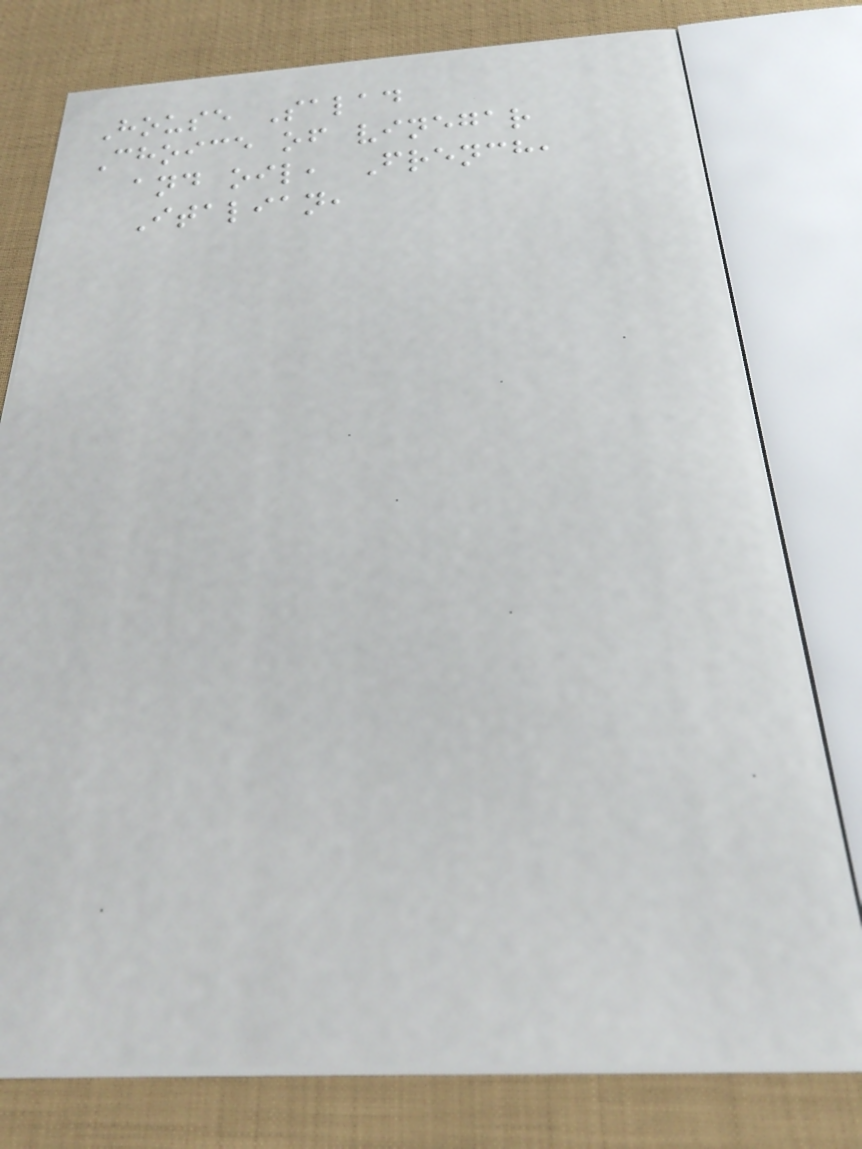House Salad
Choice of vinegar
and oil, French,
Italian,
